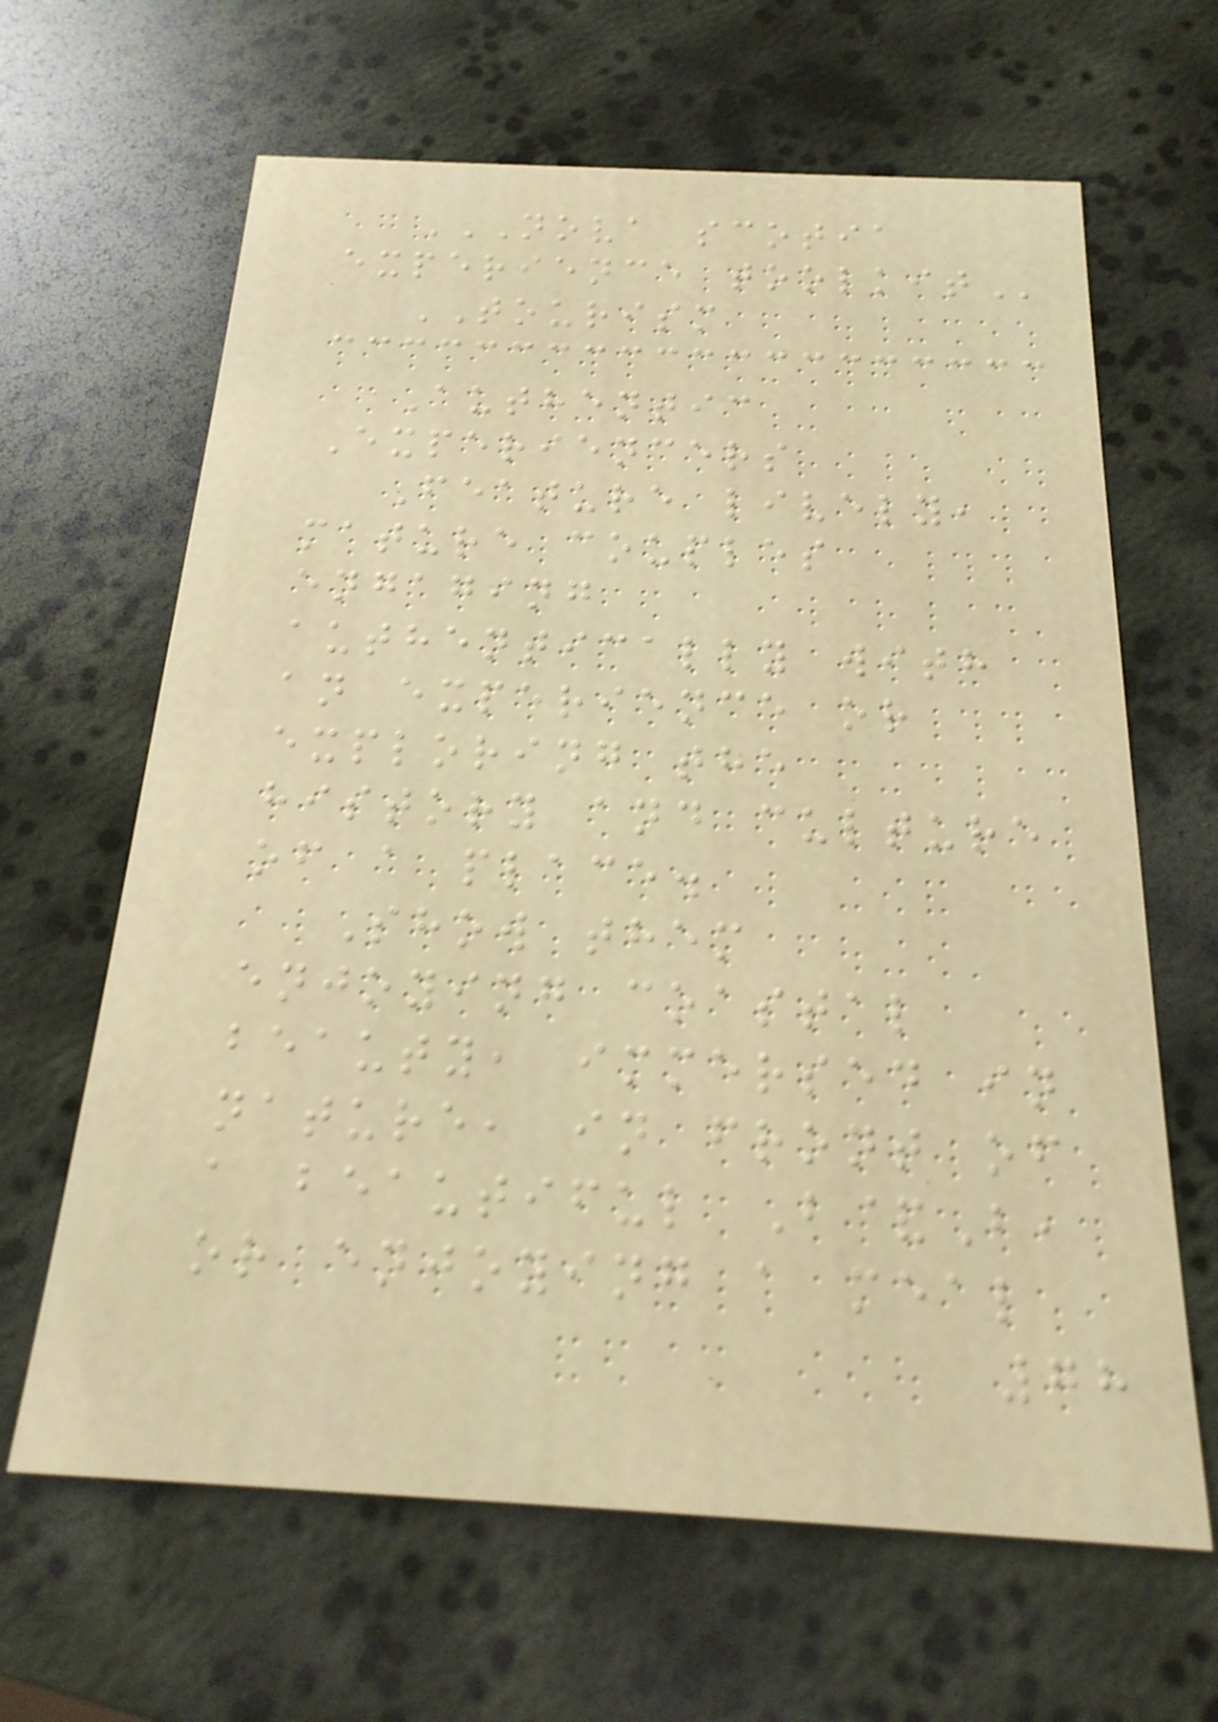NOVA SCOTIA
EXPERIENCE TOOLKIT
TOURISM
Authentic
Experiencers
Feature lively,
mature couples
engaging
authentically with
an experience or
exploring the
history and culture
of a place.
Show them
enjoying coastal
beauty, immersed in
nature, in front of
a beautiful B&B,
or enjoying a meal
78
